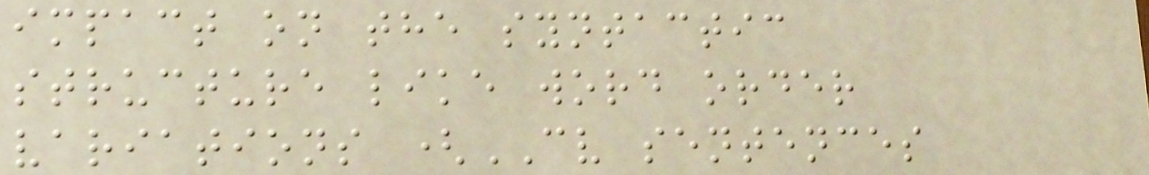impact on the syntactic
structure like word order
variations (CV sentences
